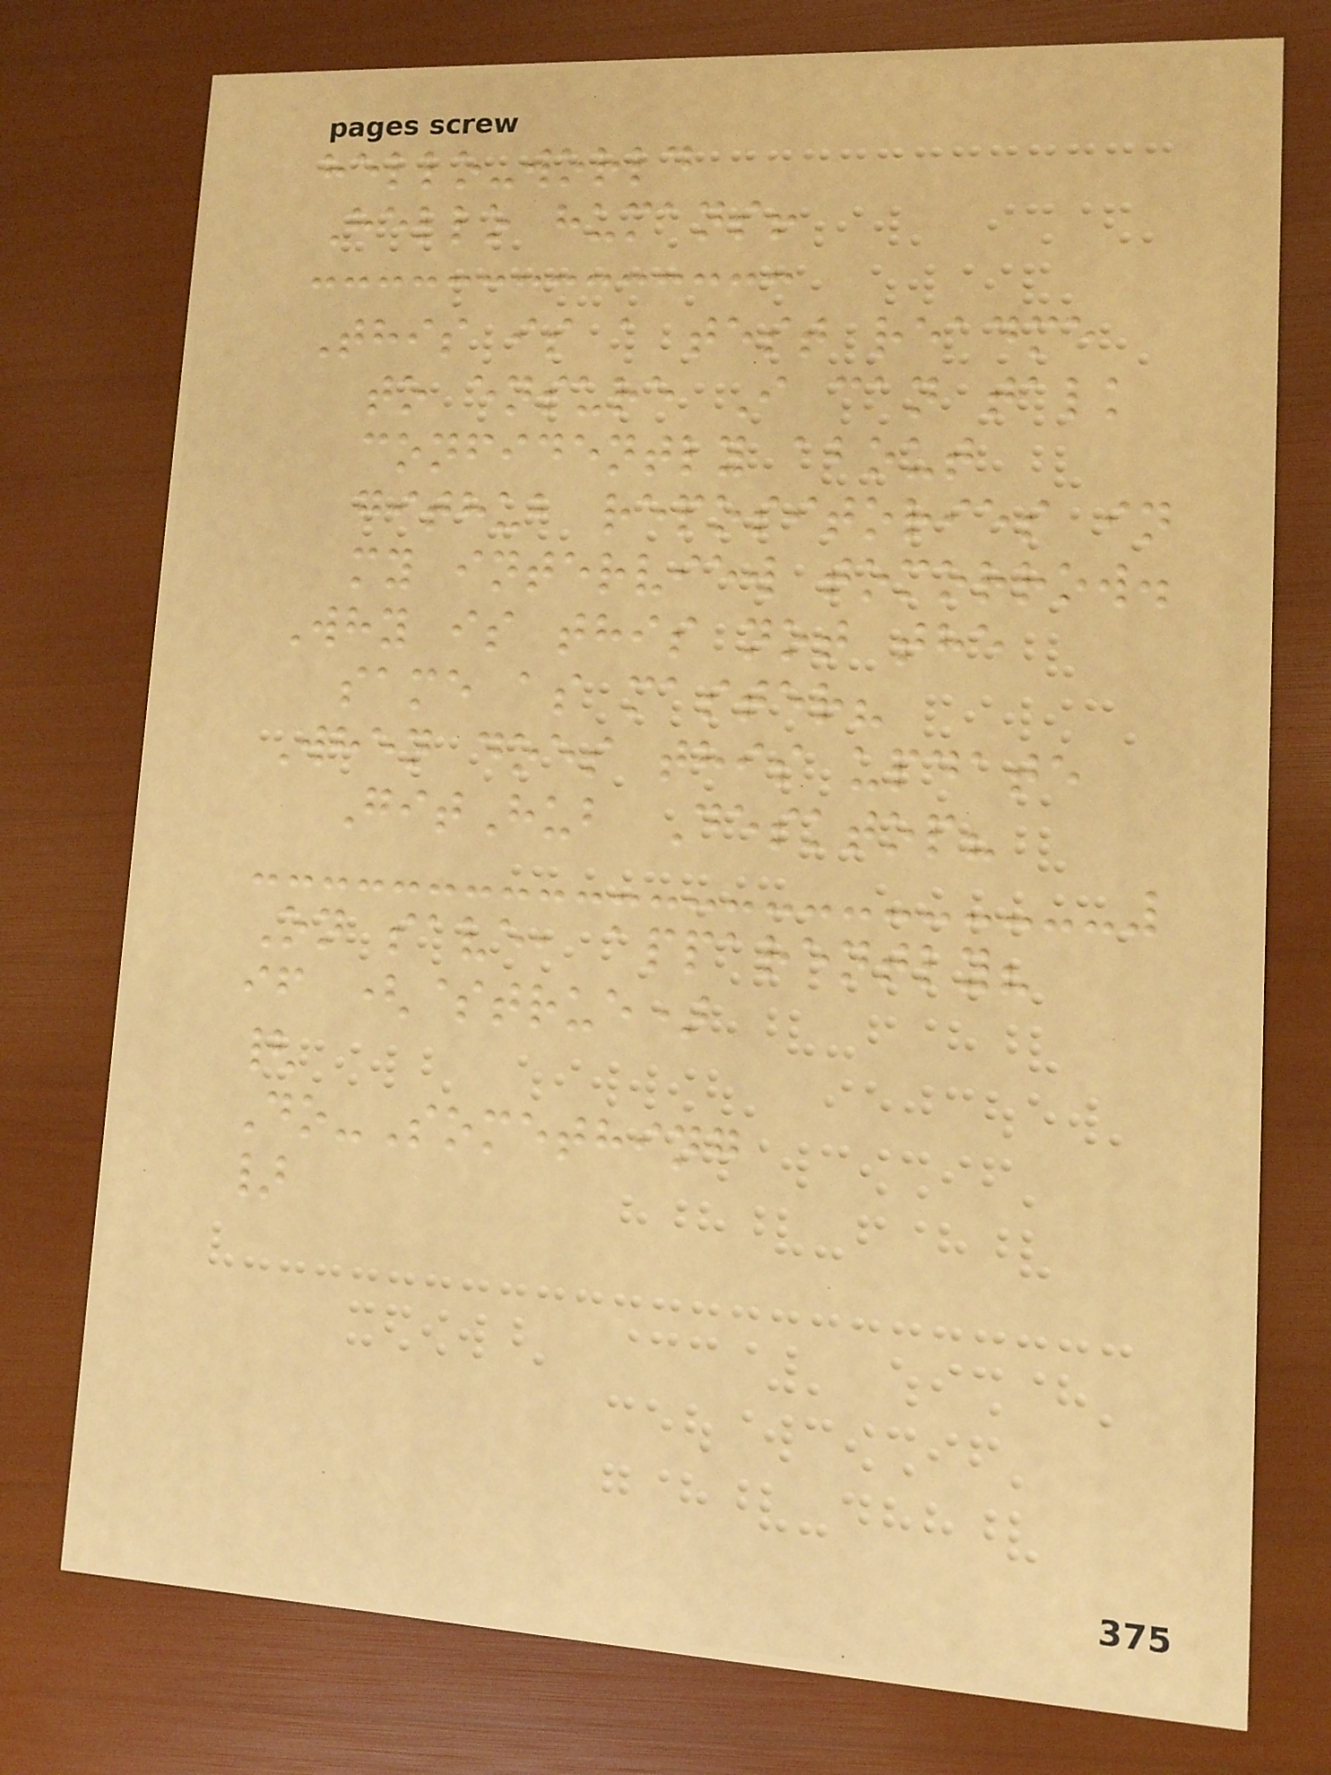hello-world
Hello humans!
This is a test readme
to ensure I can talk
confidently about
github repositories in
my interview tomorrow.
Why is this not the
same as master?
When does this update
GitHub Desktop?
On save, apparently?
if ($true)
{
Do-Something
}
